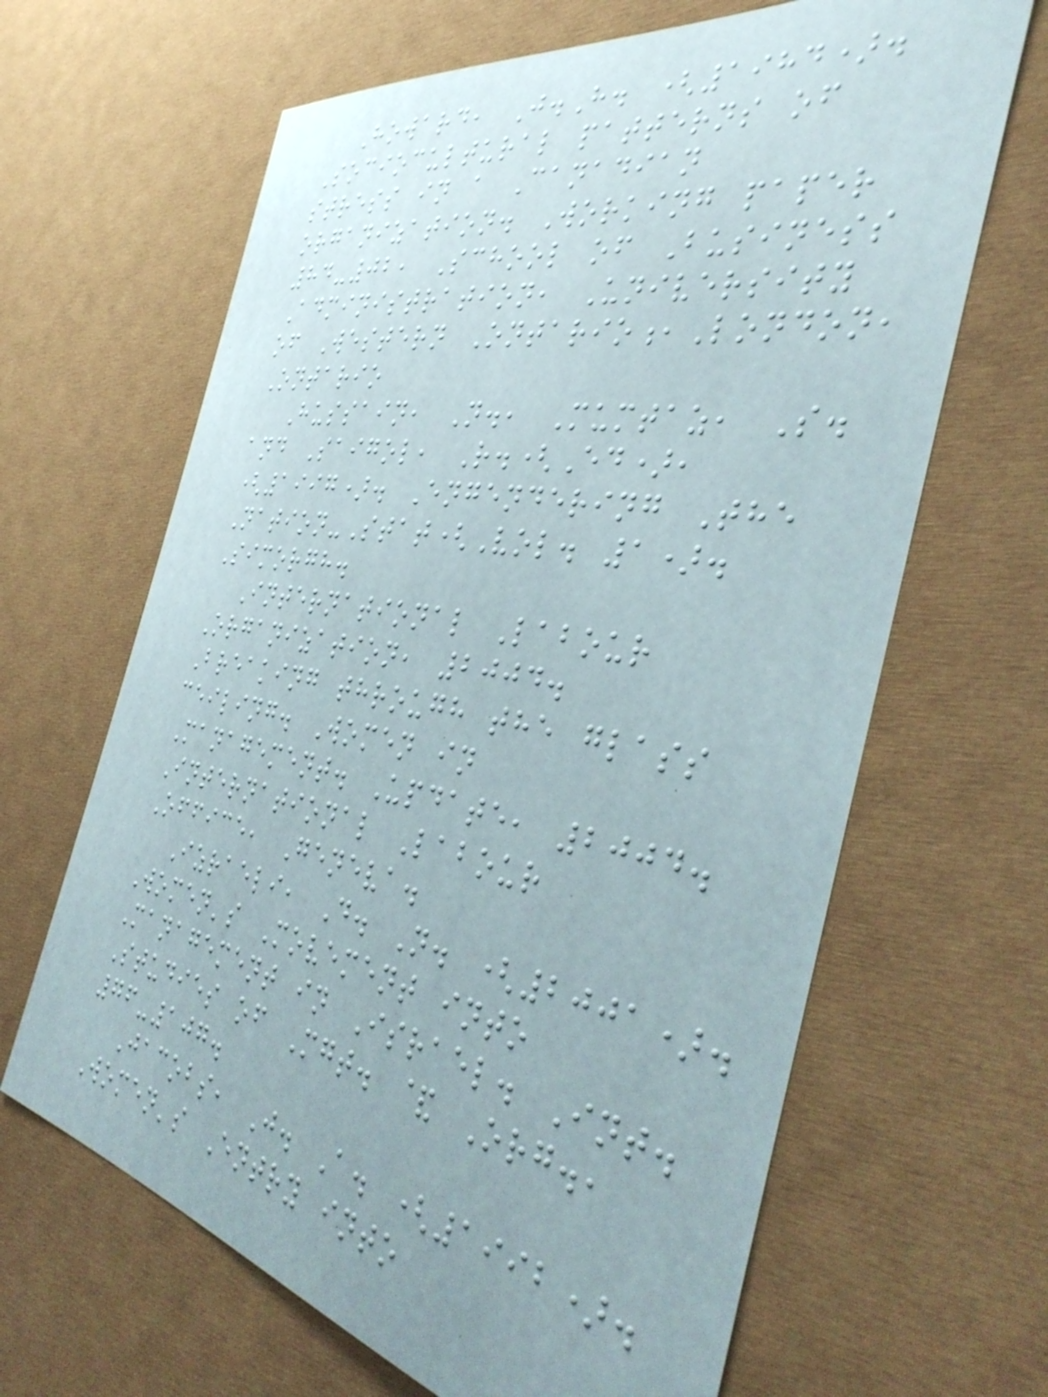Howard, J.H. (1984).
Sociocultural patterns of
stress in a Canadian
organization. Working paper
84-02, School of Business
Administration, University
of Western Ontario,London,
Ontario
Hussain, N., Mumtaz, S.
and Saigol, R.(Ed),
(1997). Engendering The
Nation-Stat(Vol. 1).
Simorgh.
International Labour
Organization, 2004.
Breaking through the glass
ceiling. Women in
Management. Update, 2004.
International Labour
Office, Geneva.
Izraeli, D. N. (2001).
Women's Movement into
Management in Israel. Int.
Studies of Mgt. & Org.,
76-107.
Jacobs, J. A. (1992).
Women's Entry into
